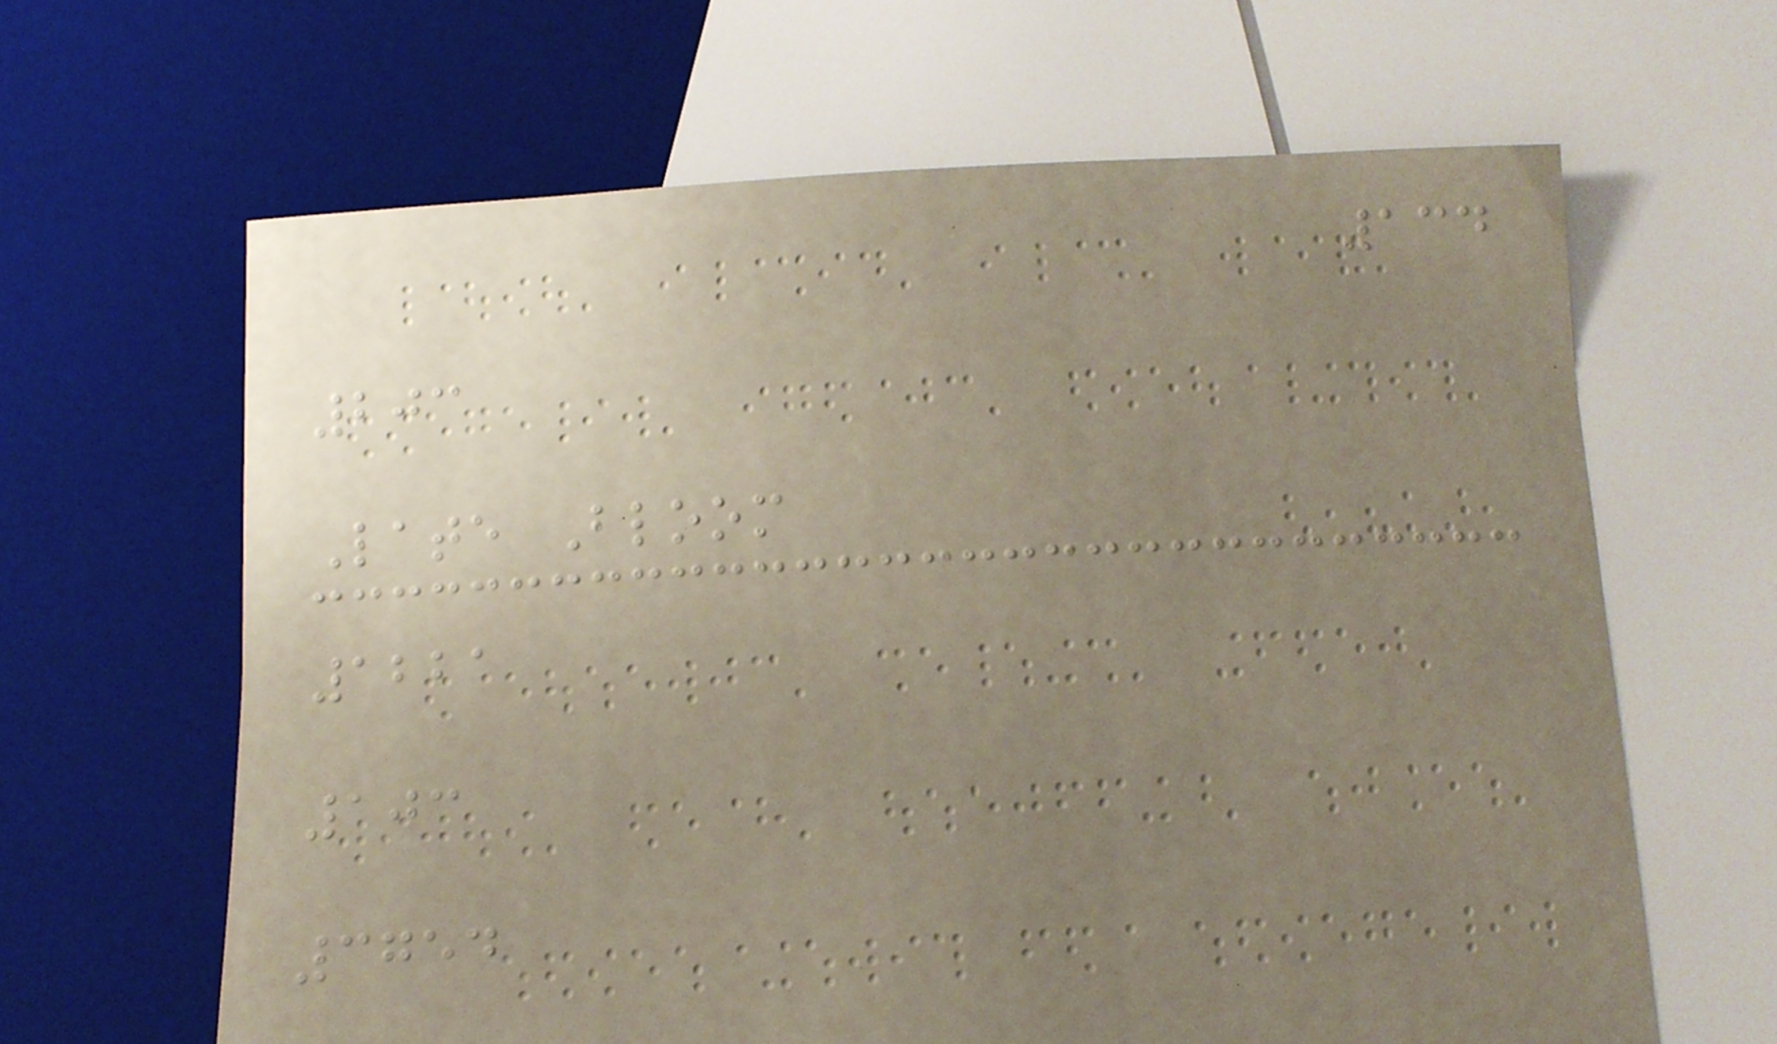134
203
Late Bloom
1221
103
3754
